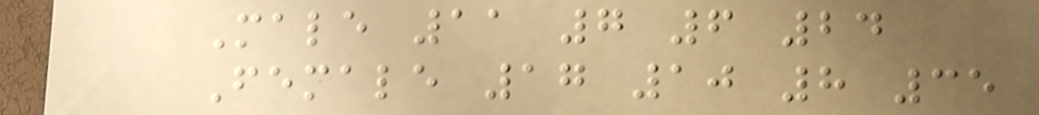Male 11 7 6 24
Female 17 10 8 35
